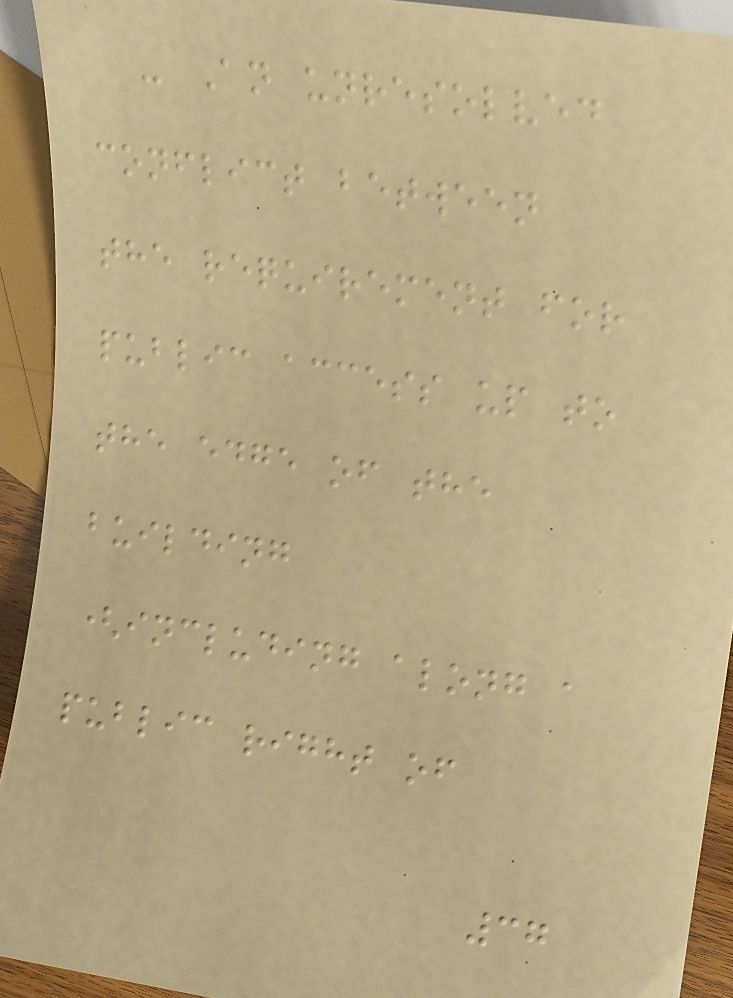- An unresolved
conflict between
the requirement for
public access up to
the edge of the
building
(including along a
public right of
37
